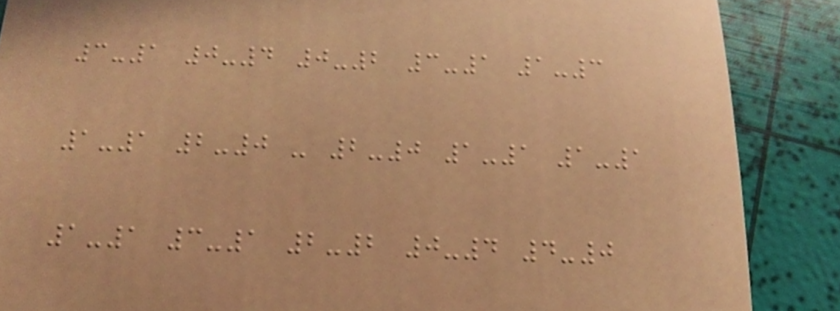3-1 0-4 0-2 3-1 1-3
1-1 2-0 - 2-0 1-1 1-1
1-1 3-1 2-2 0-4 4-0
